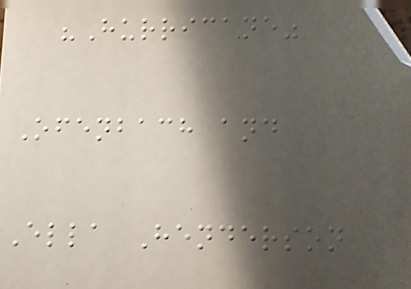"Hurricane"
Ofenbach and
Ella Henderson
